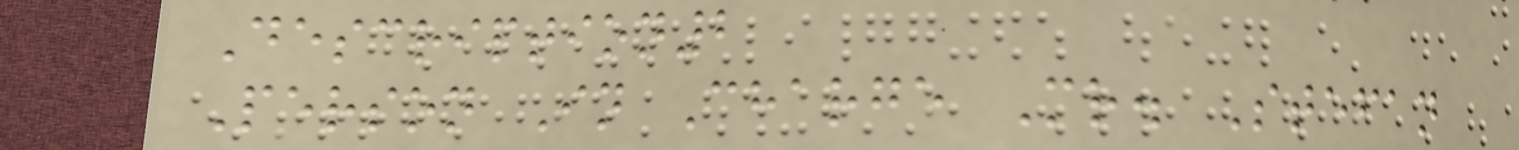Description2
Person In Charge Mr. Stefan
